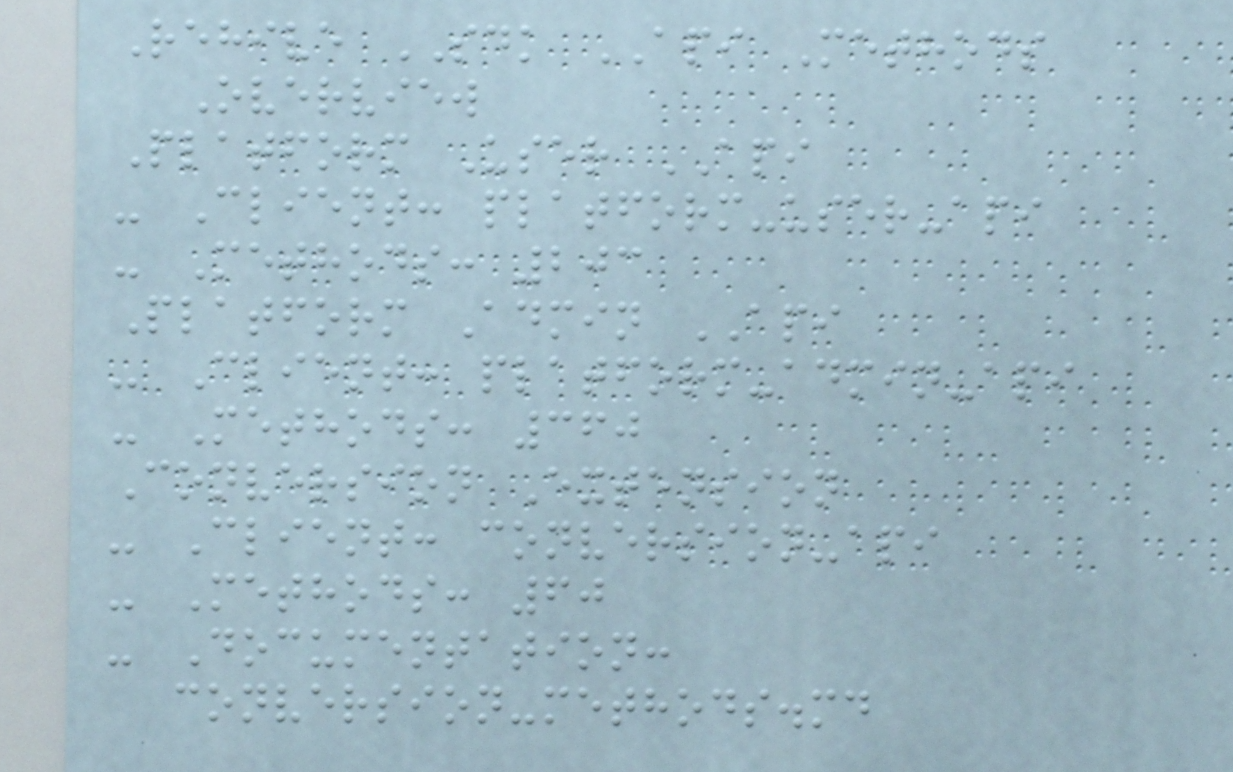Rehive SDK API Methods
Overview
Platform User API
- Client: platform-user-api
- Methods: 203
Platform Admin API
- Client: platform-admin-api
- Methods: 360
Conversion Extension
- Client: conversion-api
- Methods: 60
- Documentation:
conversion-methods.md
